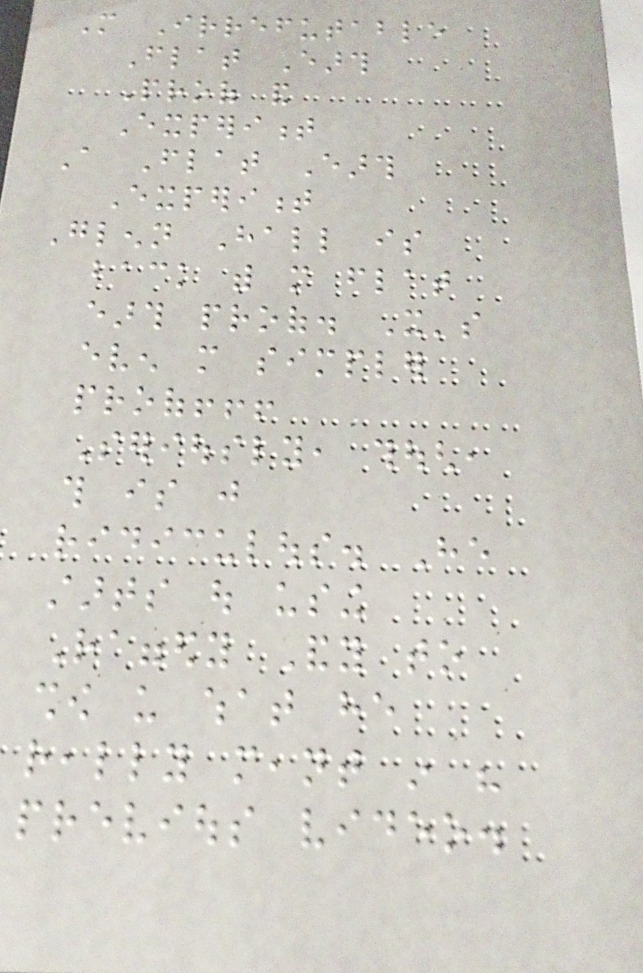More Irrefutable
Flat Earth
Proof and
Experiment
A Flat Earth
Experiment
Glenn Hall is
back with more flat
earth proof. It's
even more simpler
proof!!!
Seriously, though,
this is just
ridiculous. He
starts out using
Raggedy Andy to
show us what he
really meant in his
previous video.
